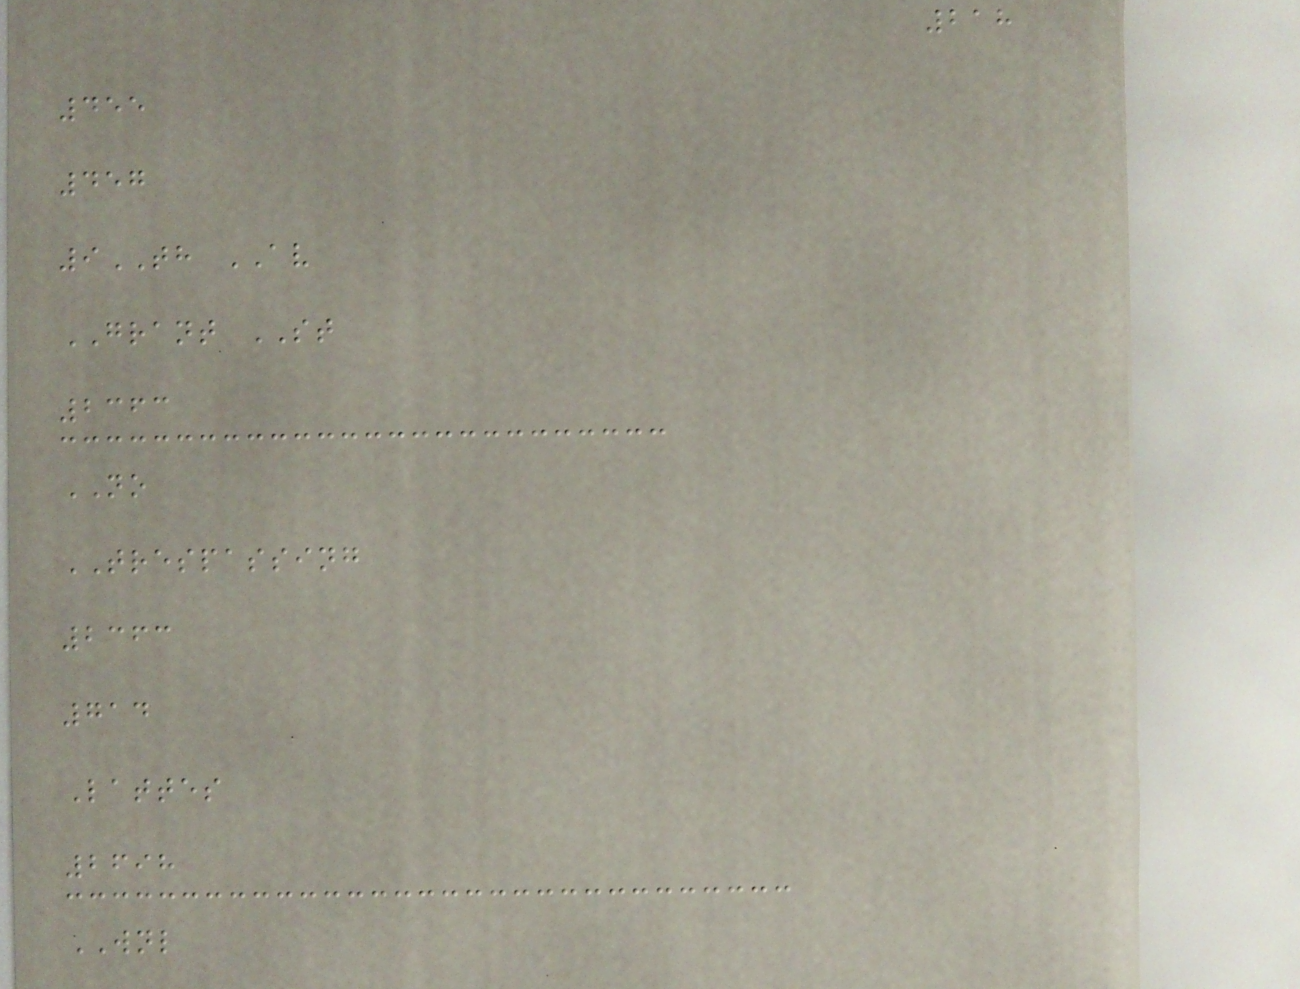218
455
457
9TH AV
GRANT ST
2363
NO
TRESPASSING
2363
714
Lattes
2698
WNL
